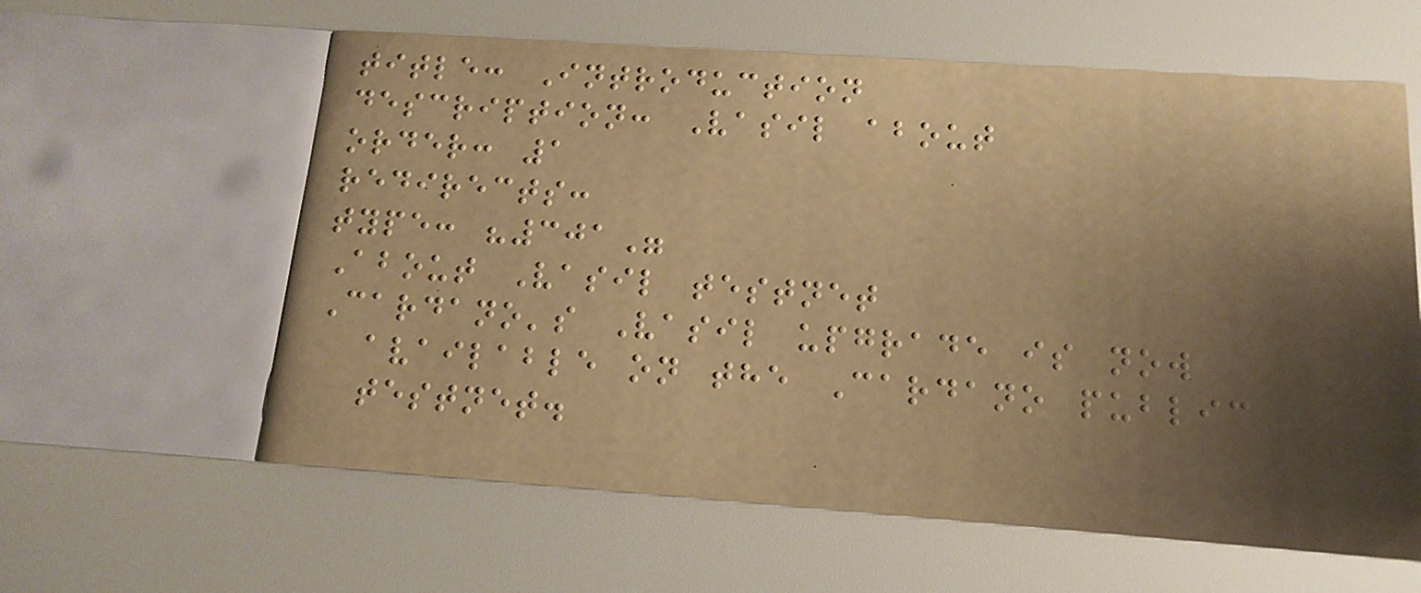title: Introduction
description: Vasil about
order: 1
redirects:
type: "301"
About Vasil testnet
Cardano's Vasil upgrade is now
available on the Cardano public
testnet.
